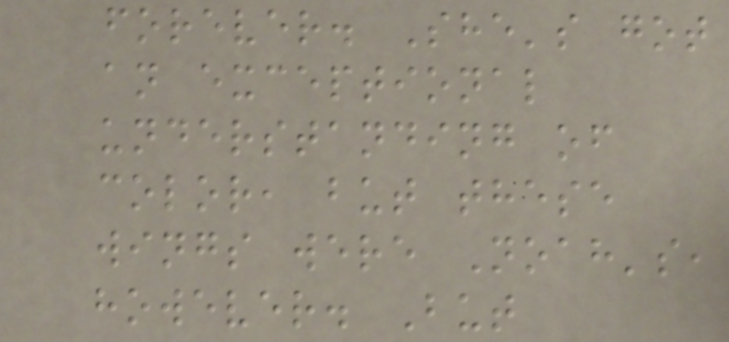forever. She's got
an exceptional
understanding of
color, but these
wings were Noah's,
however. But
